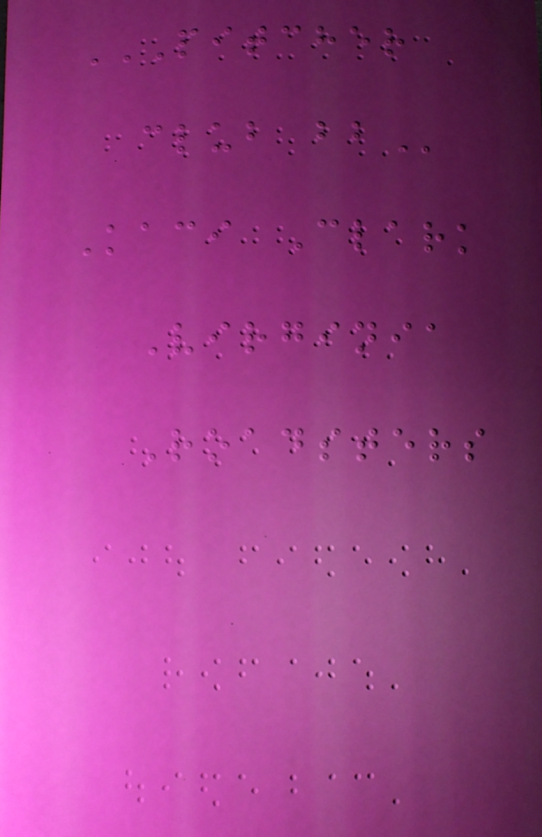PITCHER
CLUB BB
Kaci Clark
Virginia
Roadsters
